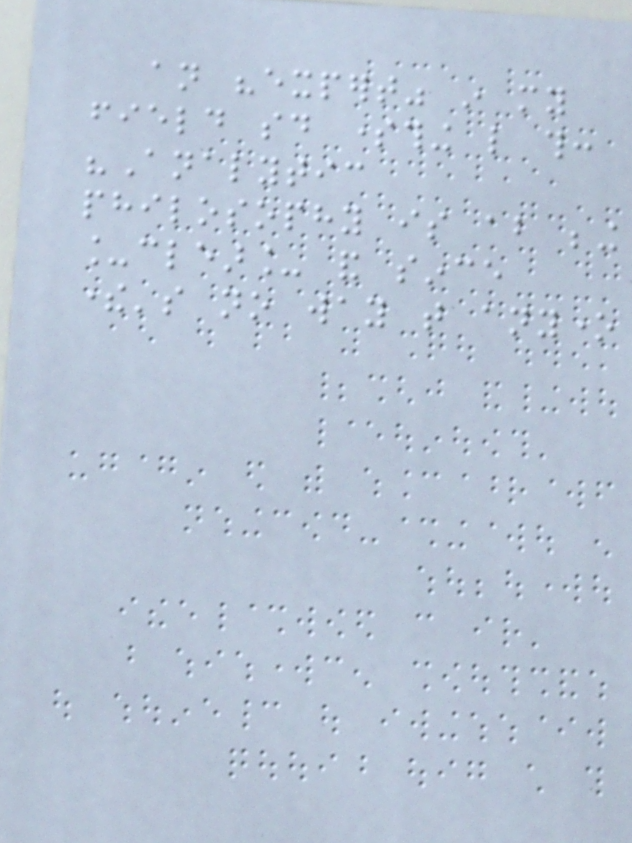an "expert" in my
field said something like this:
"Analytic
philosophy is about being
_clear_ and since
there's no way that anyone
